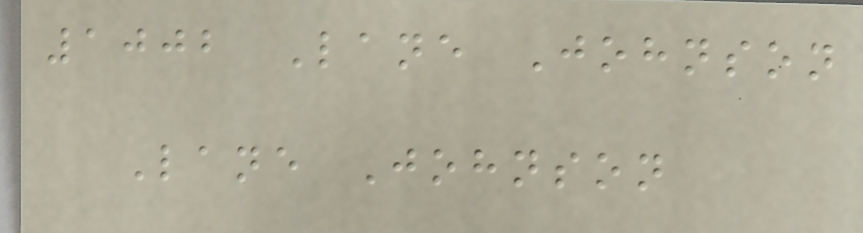1002 Lane Johnson
Lane Johnson
